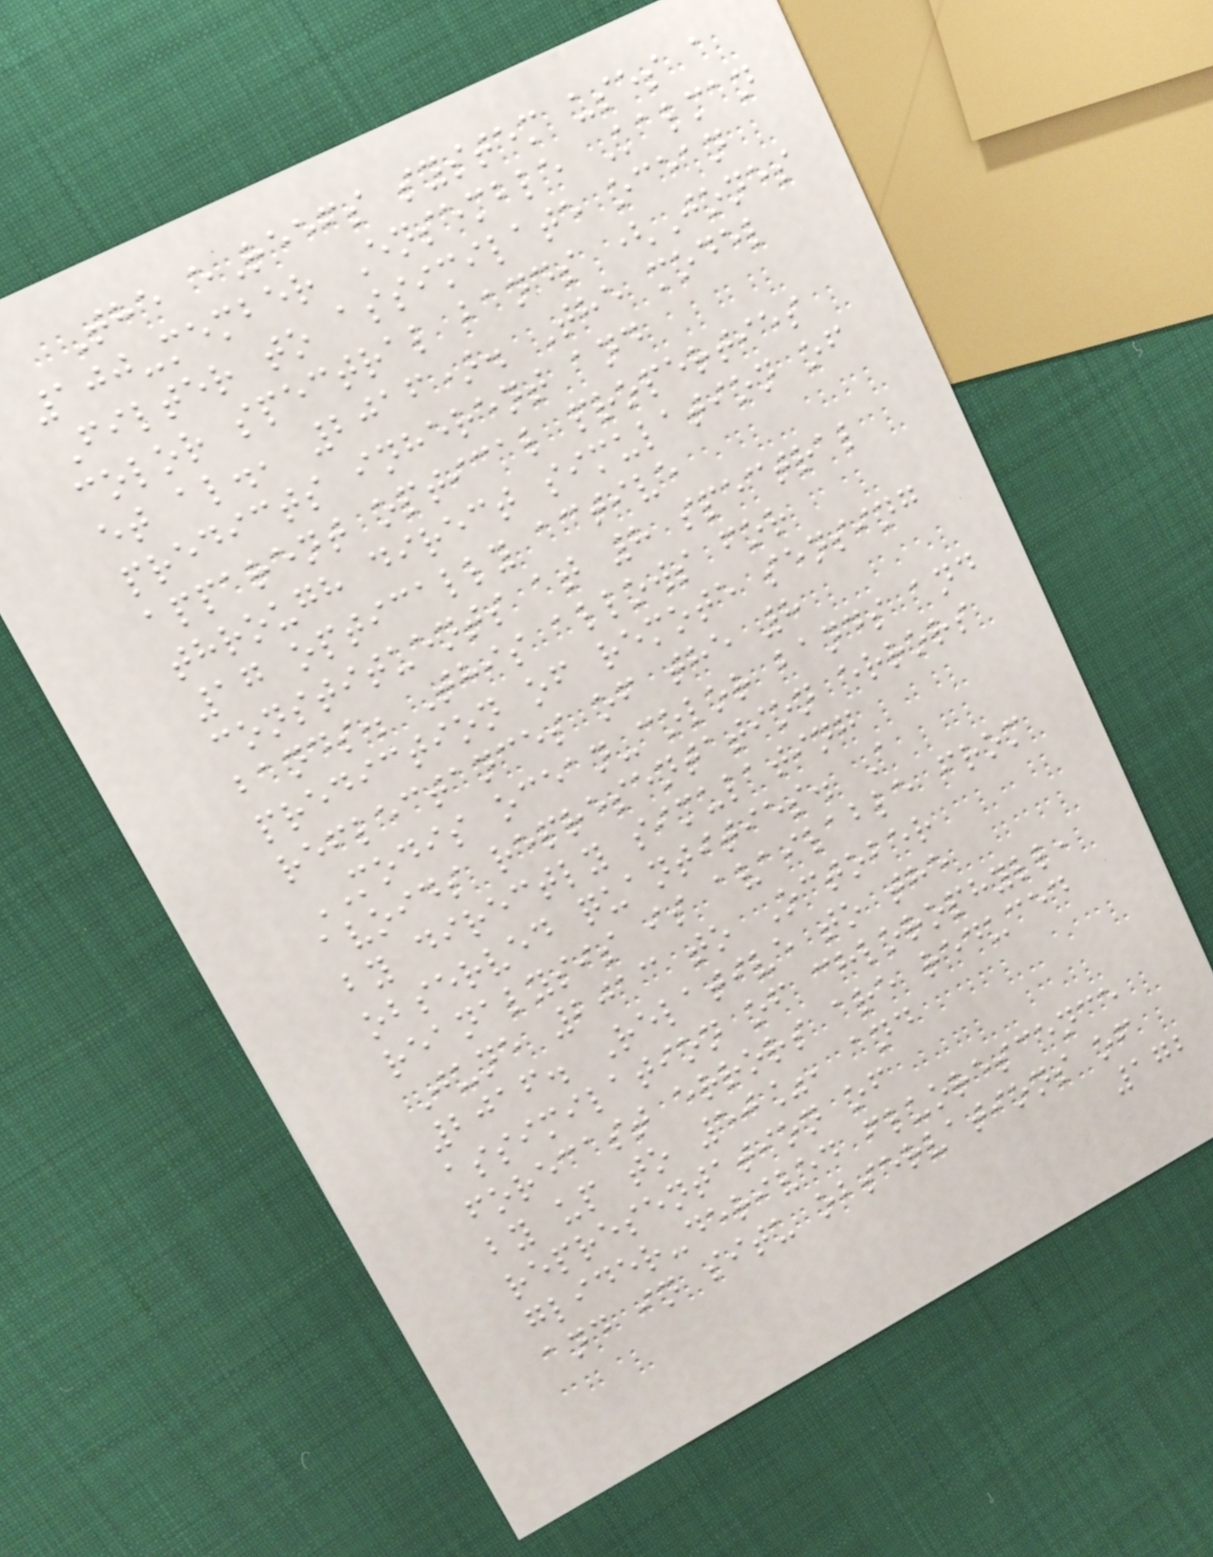The eReefs system uses a
100-member Ensemble Kalman
Filter to assimilate ocean
color spectral bands (Jones
et al., 2016). The model
predicts inherent and
apparent optical properties
through direct simulation of
17 optically active
constituents at 8 spectral
bands. This allows for
prediction of remote sensing
reflectances of the 8
MODIS ocean-color bands and
avoids representation errors
by directly simulating
observed quantities. A
reanalysis is available from
June 2013 to October
2016. Relative to the
assimilation of chlorophyll,
forecast errors are reduced
by up to 50%, and
representation of
glider-derived fluorescence
and in situ observations of
172
